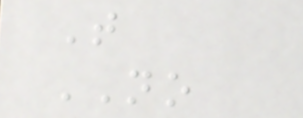T
NO
